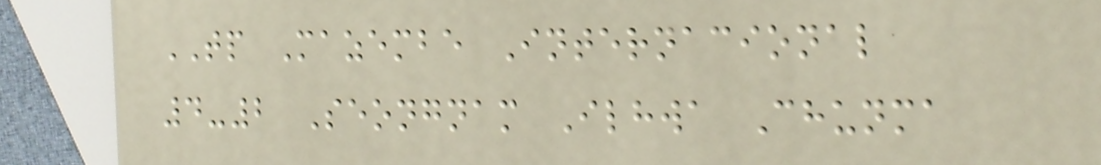TP Mazembe Internacional
4-2 Seongnam Ilhwa Chunma
